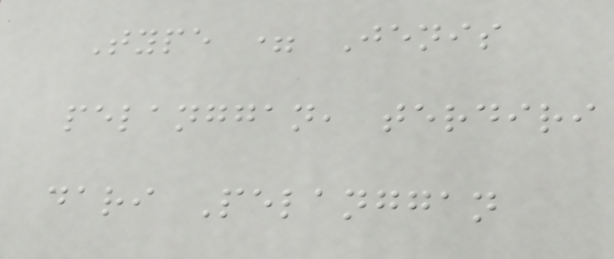Type = Jenis
pelanggan, terdiri
dari Pelanggan
